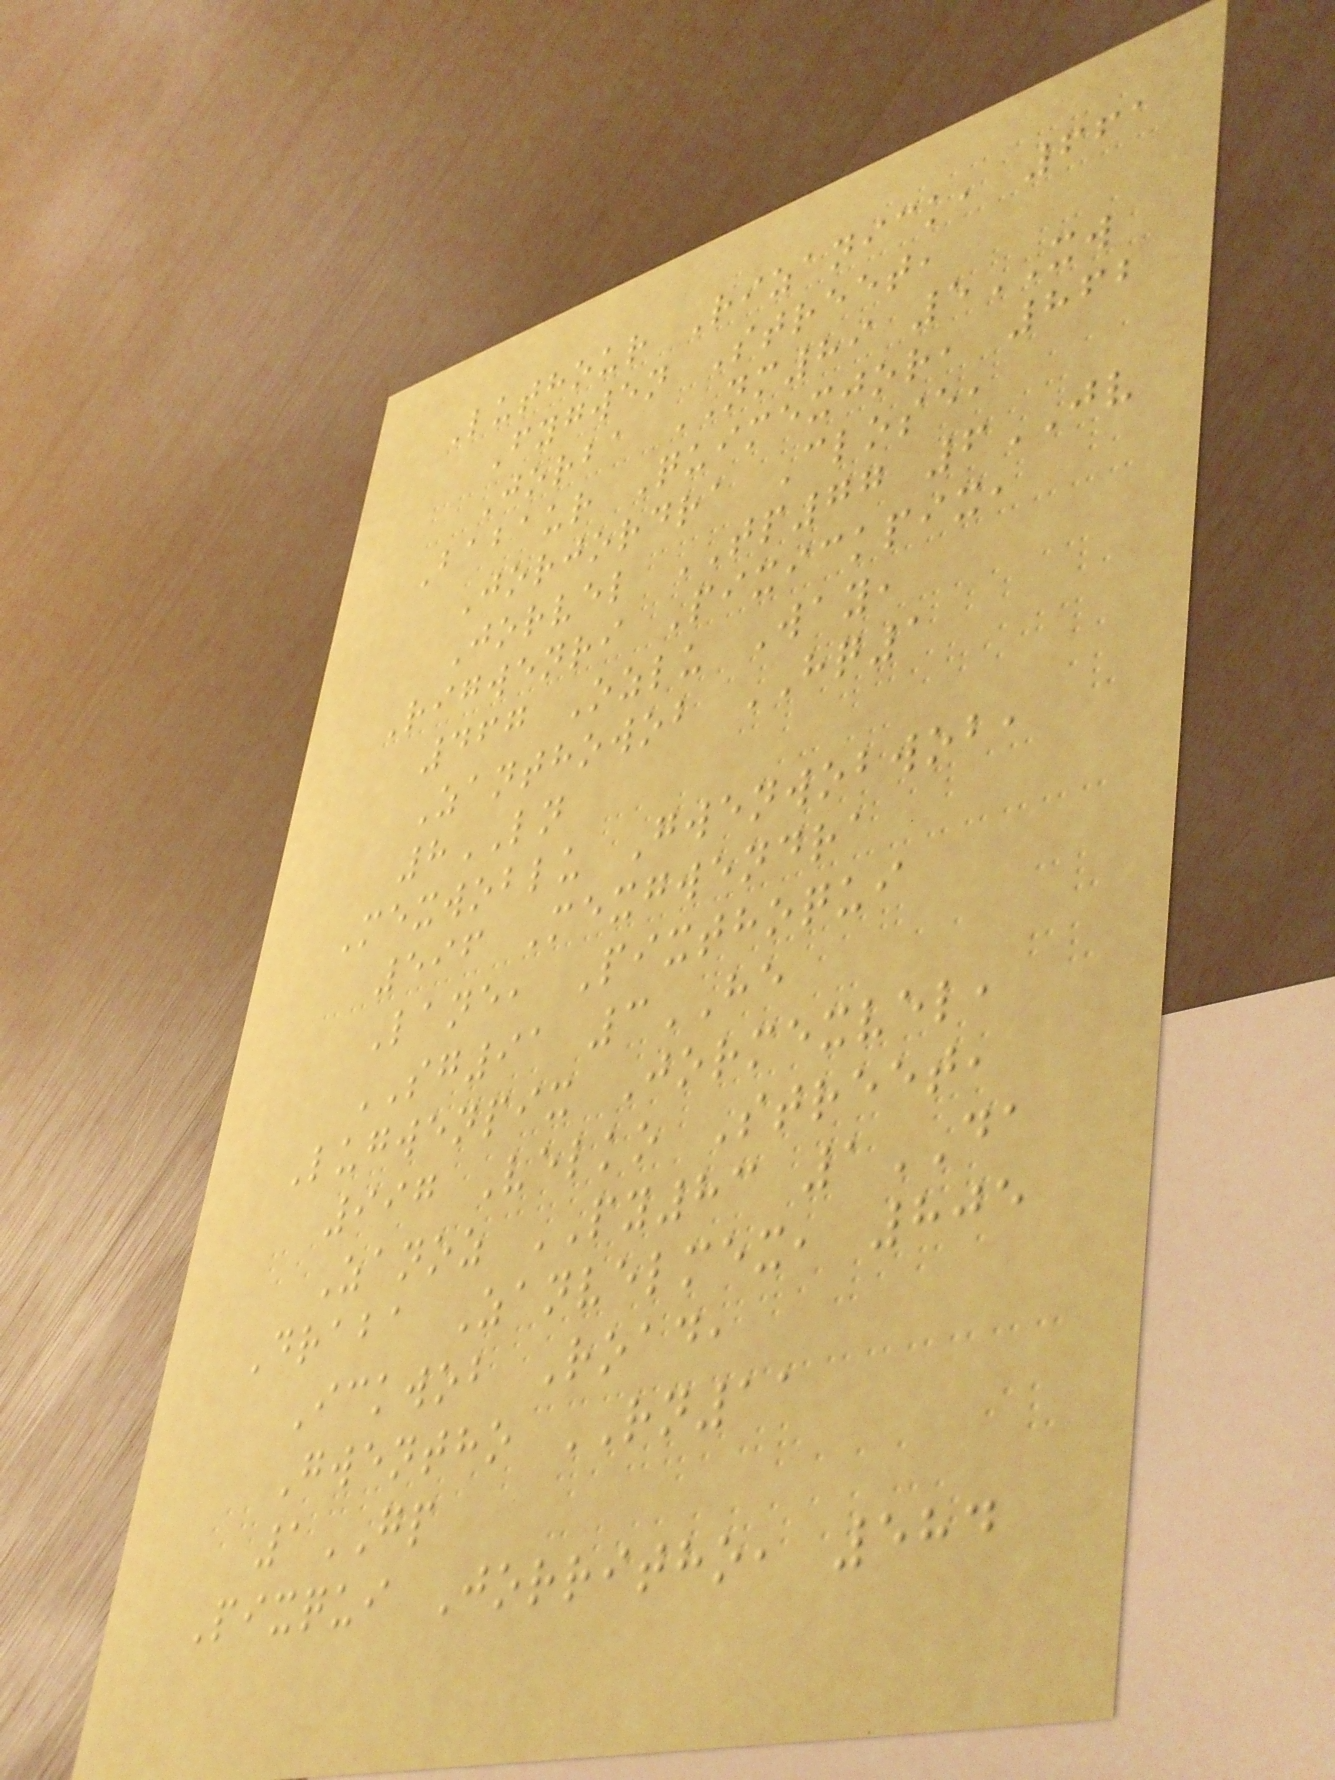Luthour Rizanick, 661
Fygwen Street,
Jorba NM89 5XW
Babaur Quimexjor, 862
Jorjordra Close,
Jorvel TP77 6JV
Rigwenri Pixickpix,
467 Ozlu Way,
Zanthowob HQ1
8LN
Mexwoblu Gwenwobwob,
596 Mexgwendra
Lane, Pixthoqui
SG91 3HE
Lugwenpix Jormexvel,
997 Velko Street,
Zanoz PY83 1DA
Draba Zanvelmex, 805
Ickwob Road,
Gwentho RN11
1GP
Pixqui Jorritho, 584
